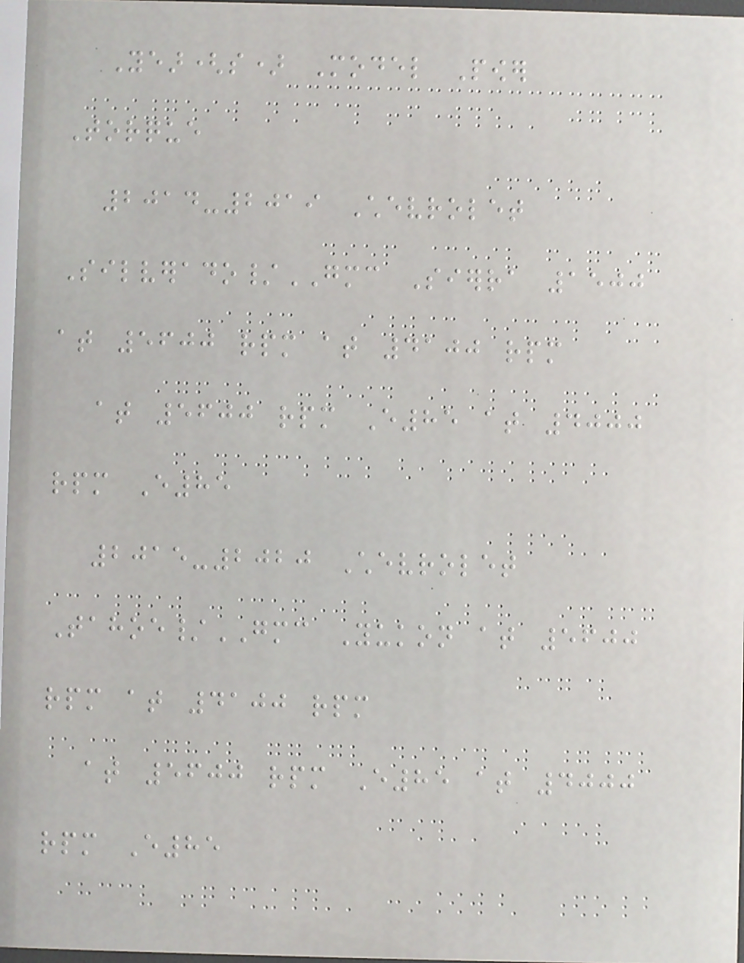Year(s) Model Power
Torque
2014-2019 Chevrolet
Silverado/GMC Sierra 1500
at 5600 rpm at 4100 rpm
at 5600 rpm E85 at 4000
rpm E85
2015-2020 Chevrolet
Tahoe/GMC Yukon at 5600
rpm at 4100 rpm
at 5600 rpm E85 at 4000
rpm E85
